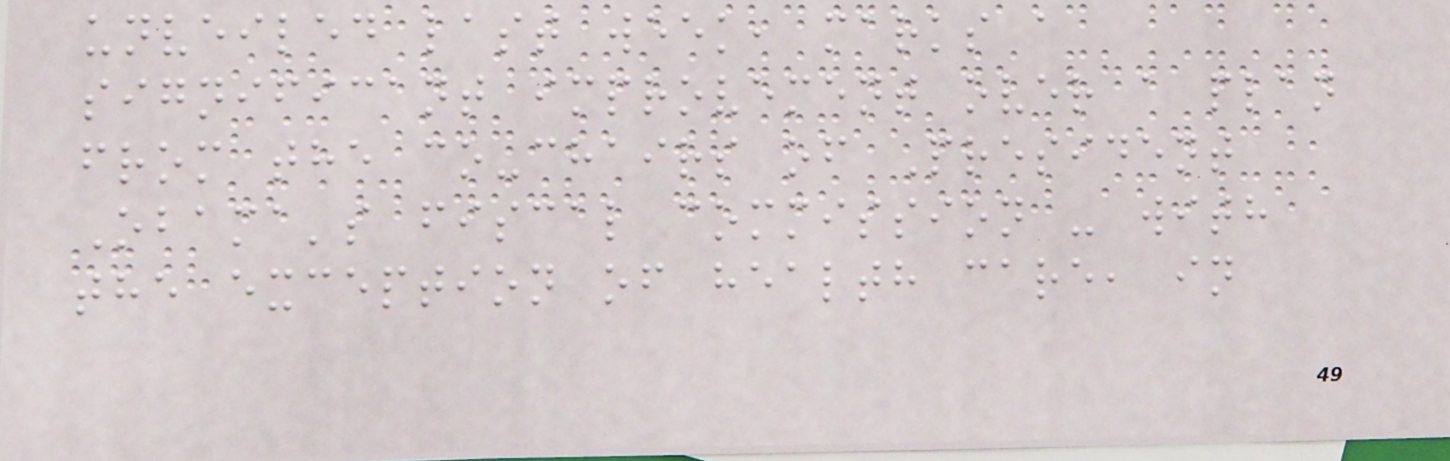unveiled last week, marks a
significant improvement over a plan
from the co-chairs of President
Obama's fiscal commission - with
the exception of health care, in
